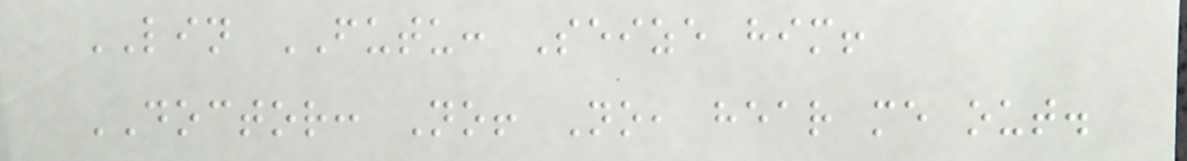LIN FUTU: Seize him!
DOCTOR: No! No, hear me out.
